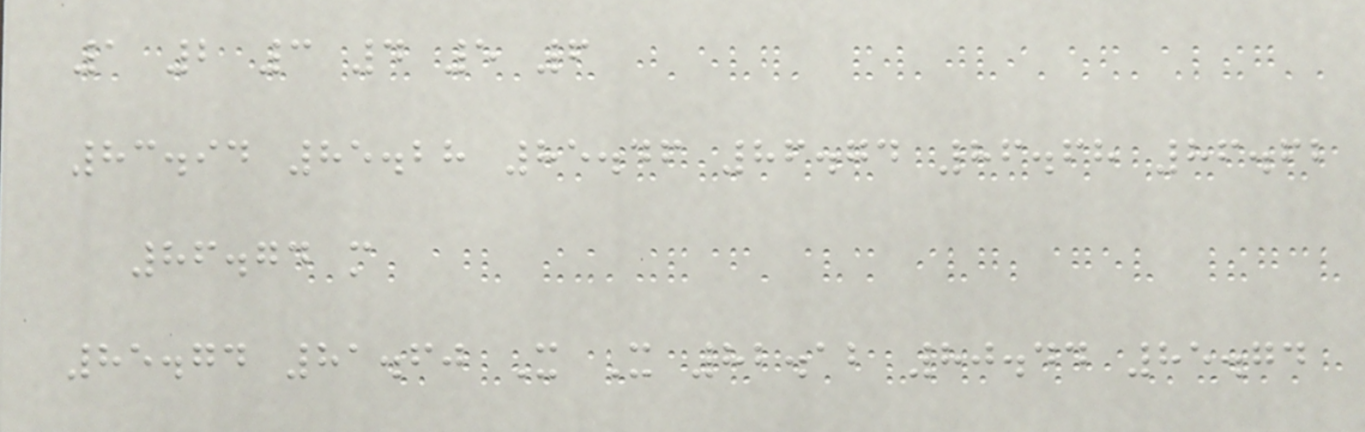1 2 3 4 5 6
83.94 85.28 85.46 86.74 86.68 86.62
86.74 m
85.74 81.60 X X 82.12 80.44 85.74
